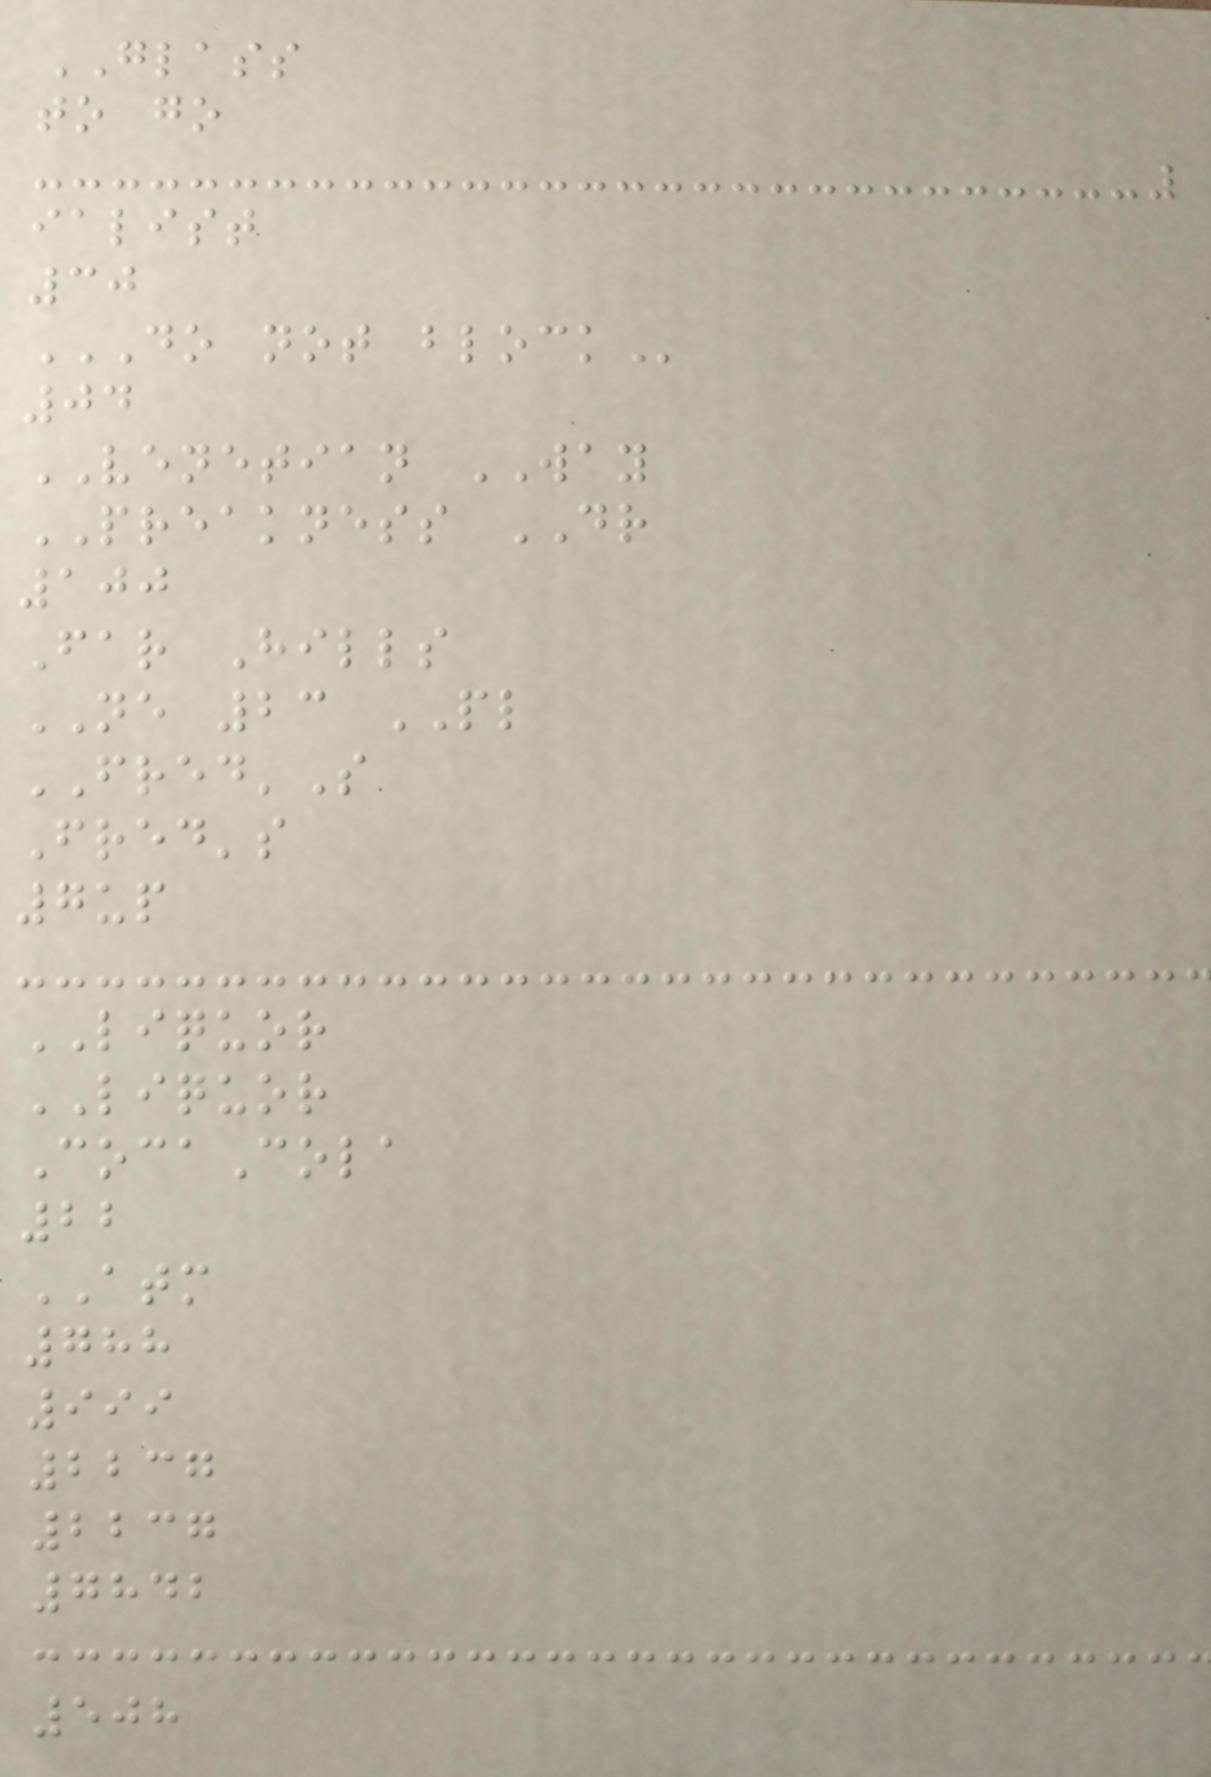GLASS
to go
ialist
30
DO NOT BLOCK
04
VENETIAN WAY
PREAKNESS DR
100
Far Hills
NE 23 PL
FRED'S
Fred's
7up
LIQUOR
LIQUOR
CocaCola
22
ATM
788
999
2237
2237
7842
508
